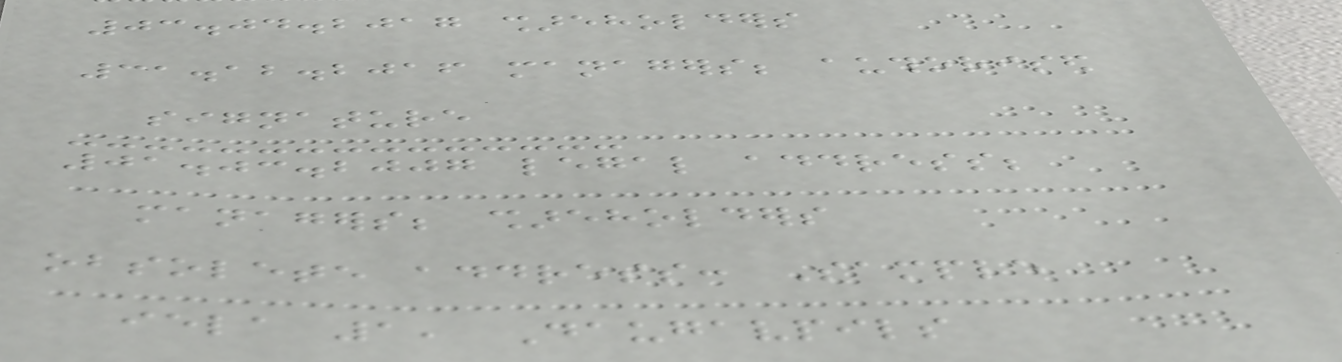03.04.2017 shareholders
31.12.2016 managers; authorised
signature
01.03.2007 legal address;
managers; shareholders
obsolete address: Sample
iela 1, Daugavpils
